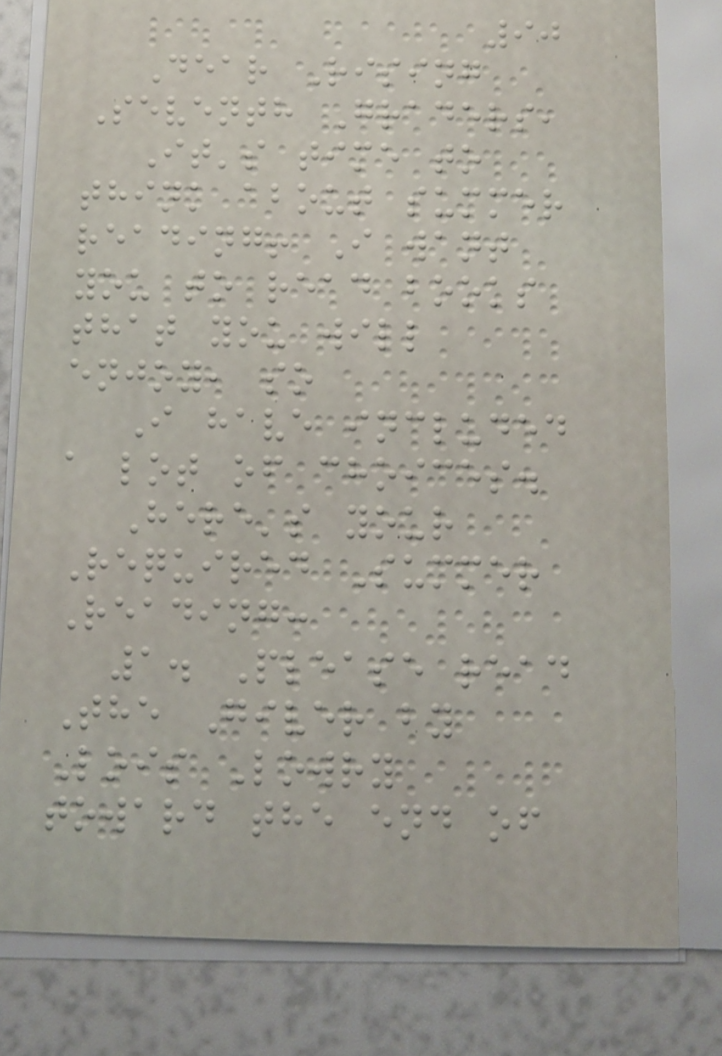90
Dear Rising
Seventh Graders,
It's time to
think about summer
reading! I want
you to read books
that you will
enjoy, so
I have included
a lot of choices.
Here's your
Required Summer
Reading:
1. Please read
The Giver by
Lois Lowry
toward the end of
